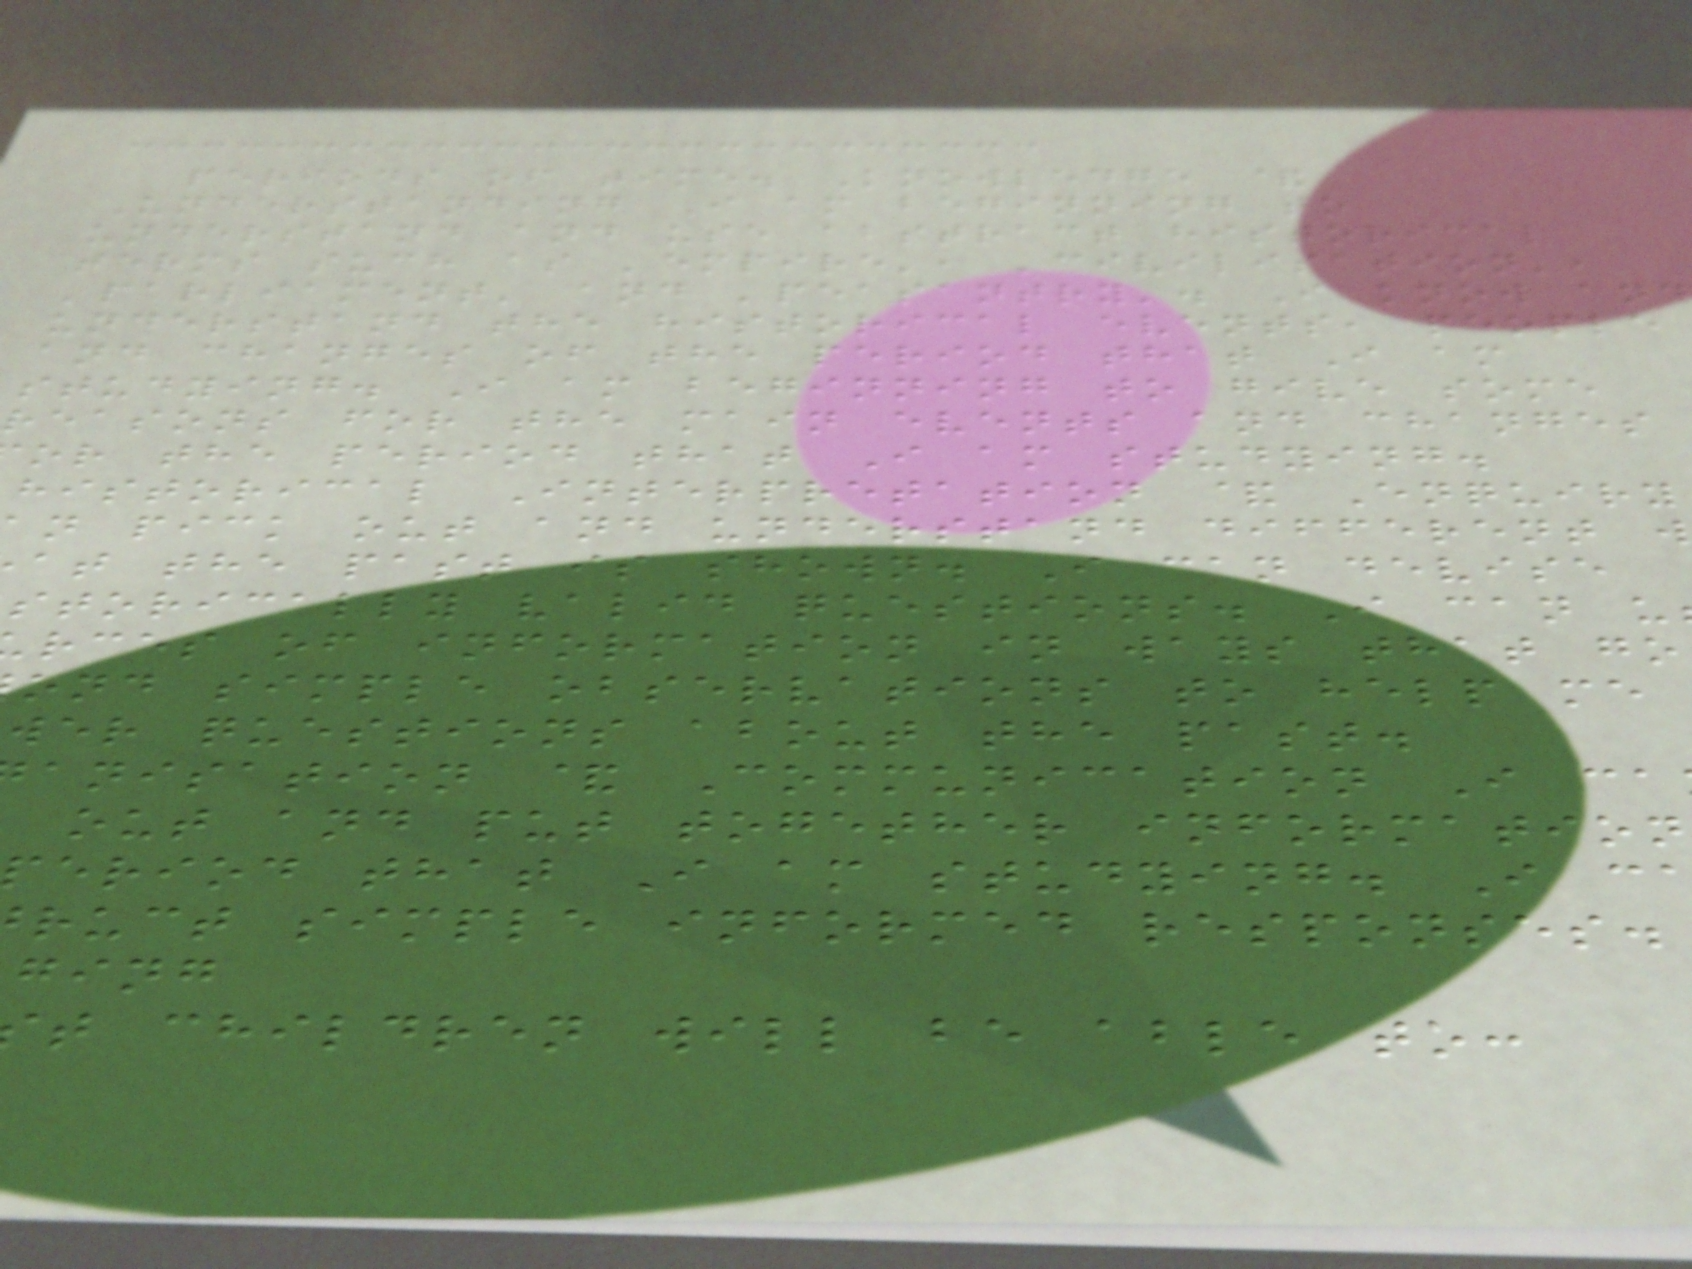periods of time. Knowledge &
Understanding I am beginning to
understand and use abstract historical
terms such as 'empire', 'civilisation',
'parliament' and 'peasantry'. I know an
understand the historical events, people
and changes of the period that I am
studying. I am beginning to give some
reasons for the main events and changes
or the period that I am studying.
historical Interpretation & Enquiry
n pick out and understand different w
at the past is shown. I can devise
storically valid questions. I can u
rces of information in ways that go
ond simple observations to help me
wer questions about the past.
anisation & Communication I ca
out and put together information
eriod that I am studying. I c
ruct simple informed responses.
ging
t children will be able to:
